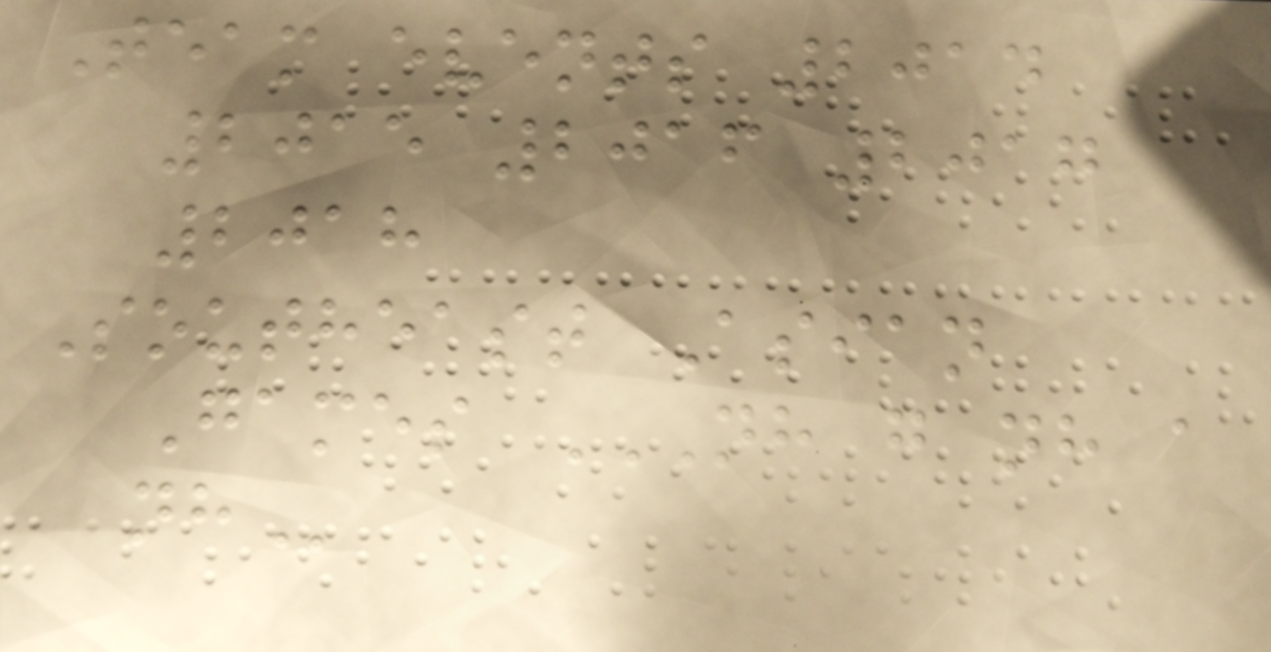Team events 2014
2015 2016 2017
2018
Southeast Asian
Games NH G NH A
NH
